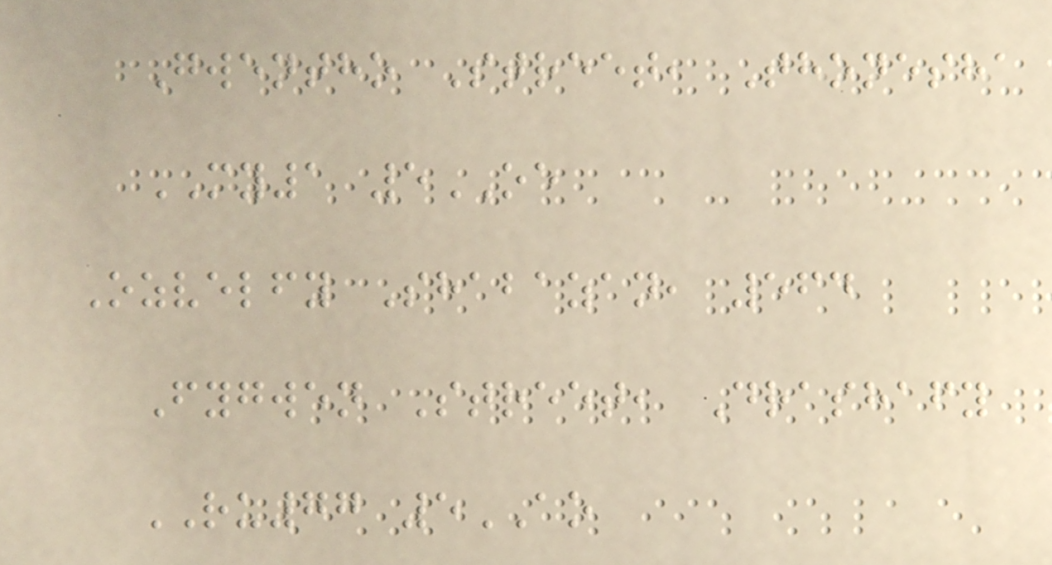Gwentho Street, Thonesha
MY1 5OE
Ozvelfy Shabazan, 564
Fygwen Street, Drashafy
RU77 5AO
